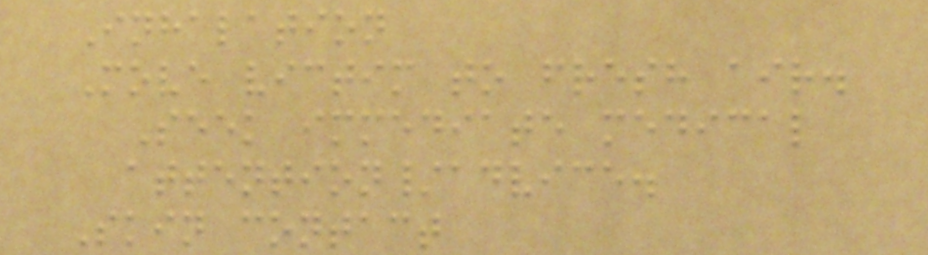Inhalation
Move victim to fresh air.
Seek immediate medical
attention/advice.
Skin contact
